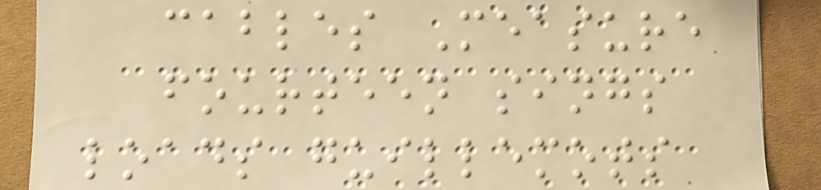cables Measure
fourteen sings
loads guillemots
